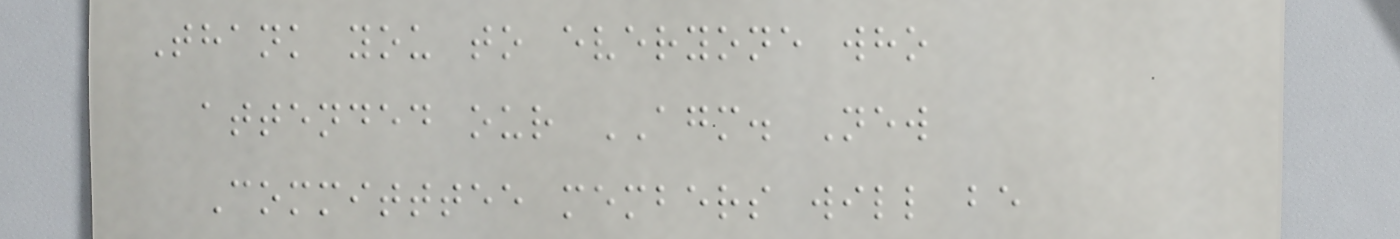Thank you to everyone who
attended our AGM. New
Committtee members will be
